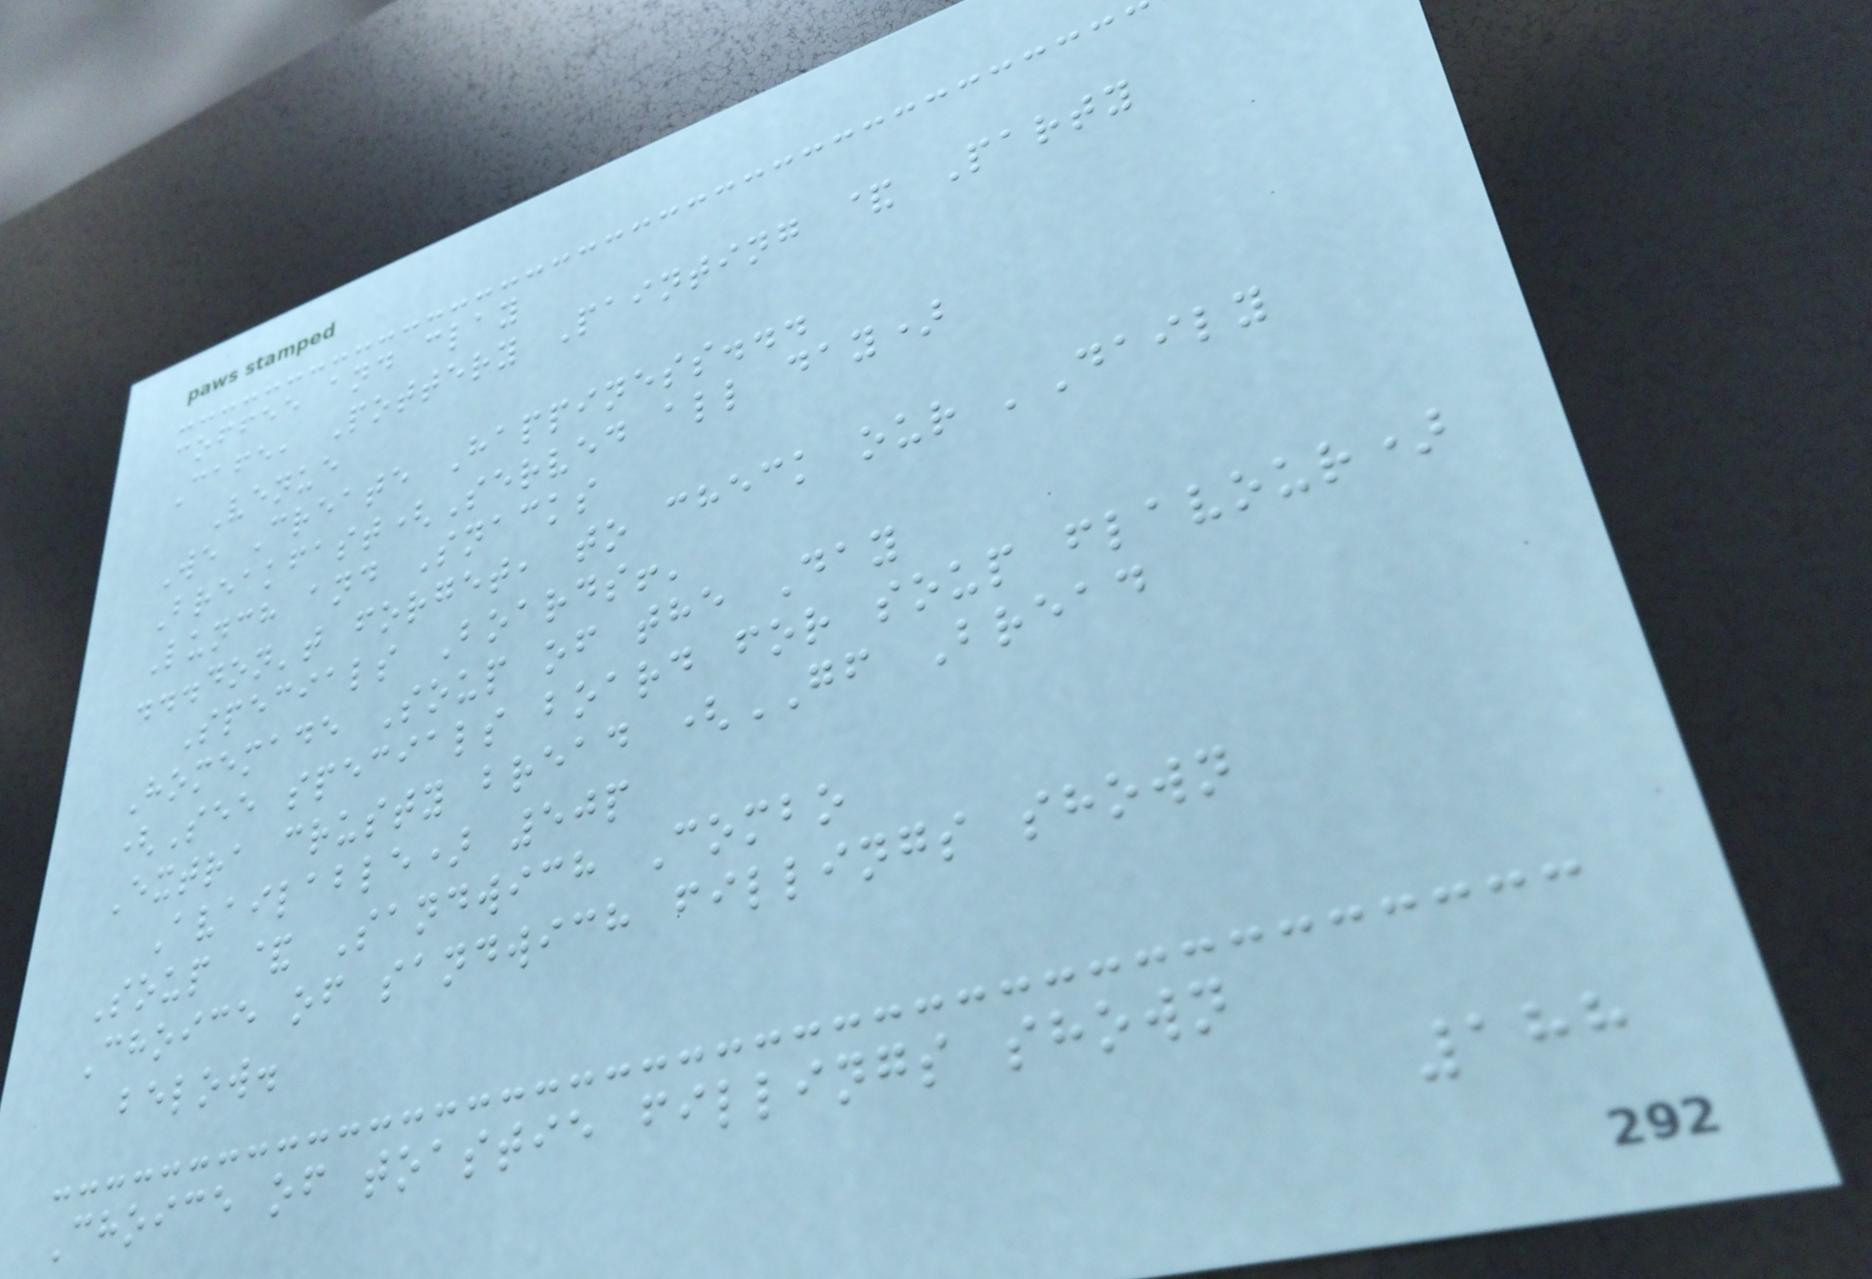coffee and clay
Cafe, Pottery Painting & Party
Venue
We Create Happiness...
Breakfast(Served all day)
Lunch and Snacks
...don't forget, to check our 'Daily
Specials Boards!'
Homemade Soup of the Day
(See specials board for soup flavour)
Extra crusty bread (GF Bread
Available) 50p
Soup & Sandwich Combo
Choice of sandwich fillings shown
below.
Choice of toastie fillings shown
188
